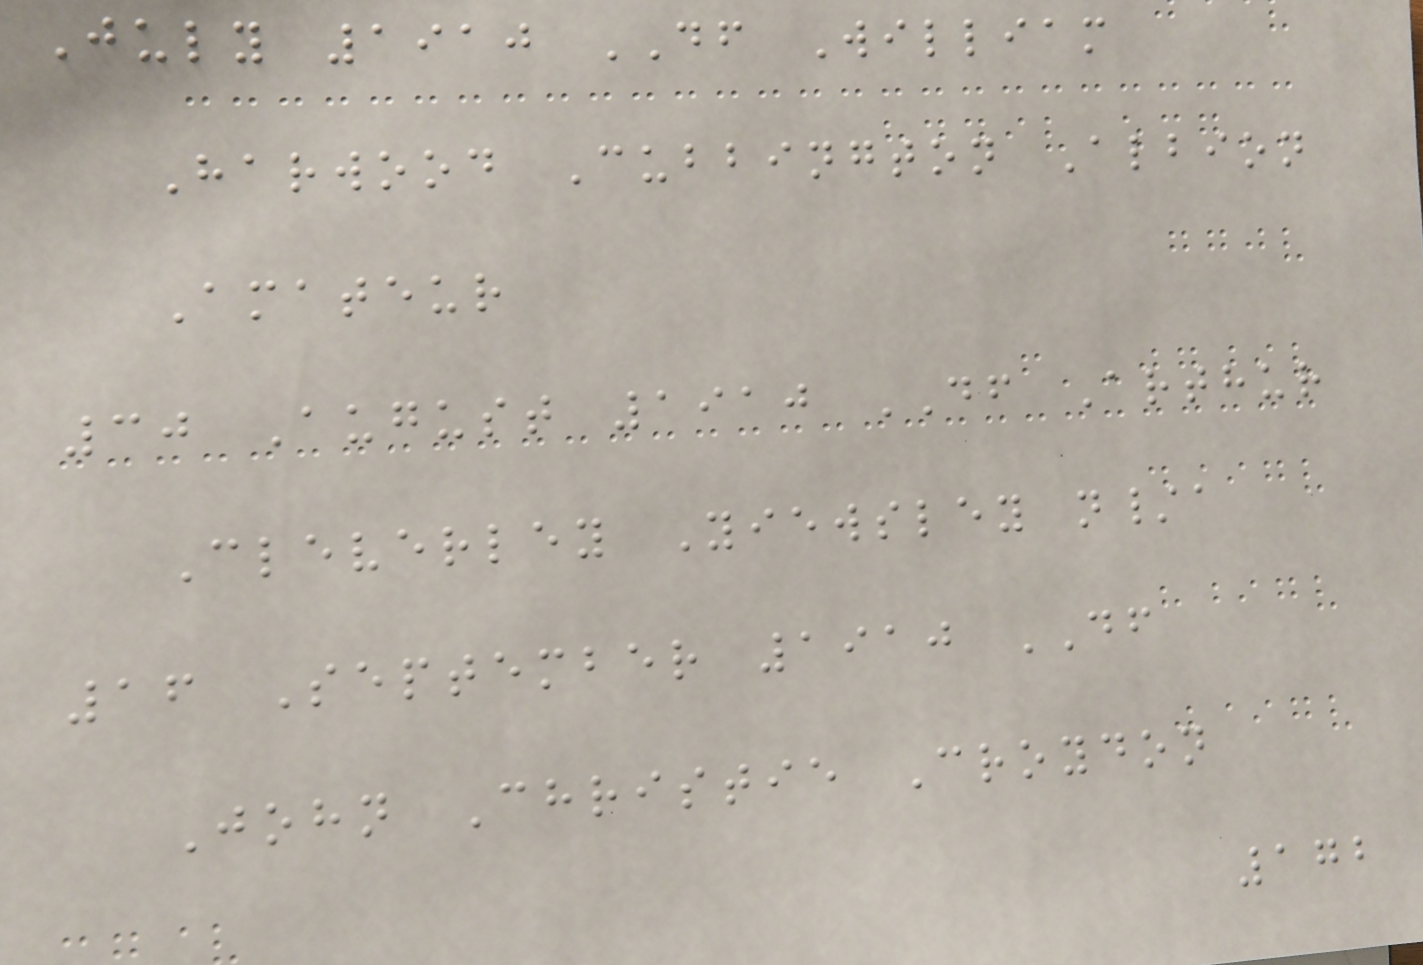July 1910 DF William
Harwood Cubbington Albion
Amateur
30 August 1910 DF Arthur
Cleverley Yiewsley n/a
16 September 1910 DF
John Christie Croydon
172
